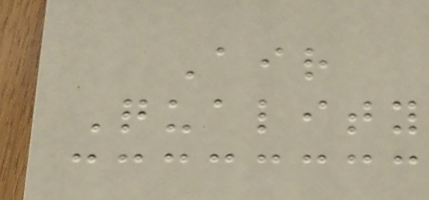Air
Quality
